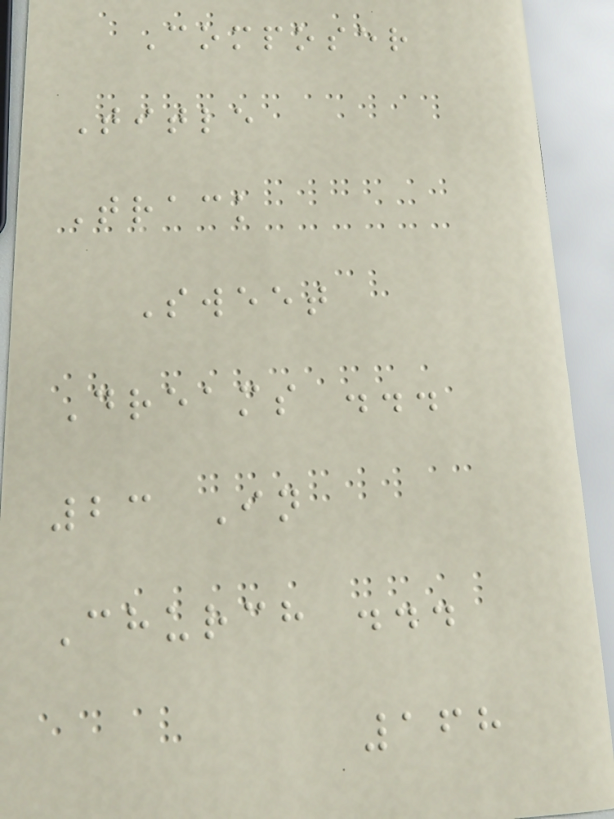Composer
Title
Track
Sweet
Dreams ...
23 In
Church ...
168
